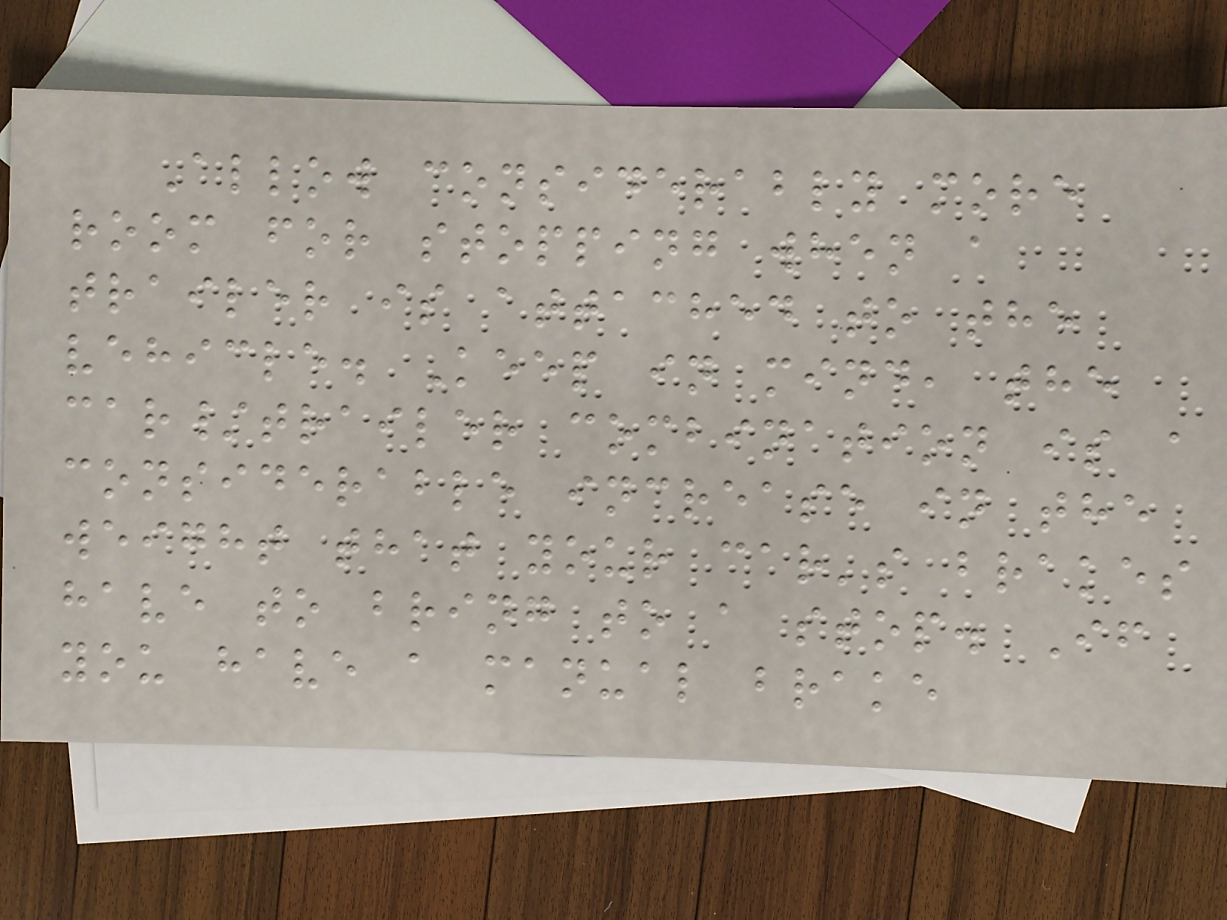Allow considerably more
room for stopping when a
trailer is attached to the
vehicle. Keep in mind, the
car/trailer combination is a
considerable increase in the
weight that your car's brakes
have to bring to a stop. If
you have a manual brake
